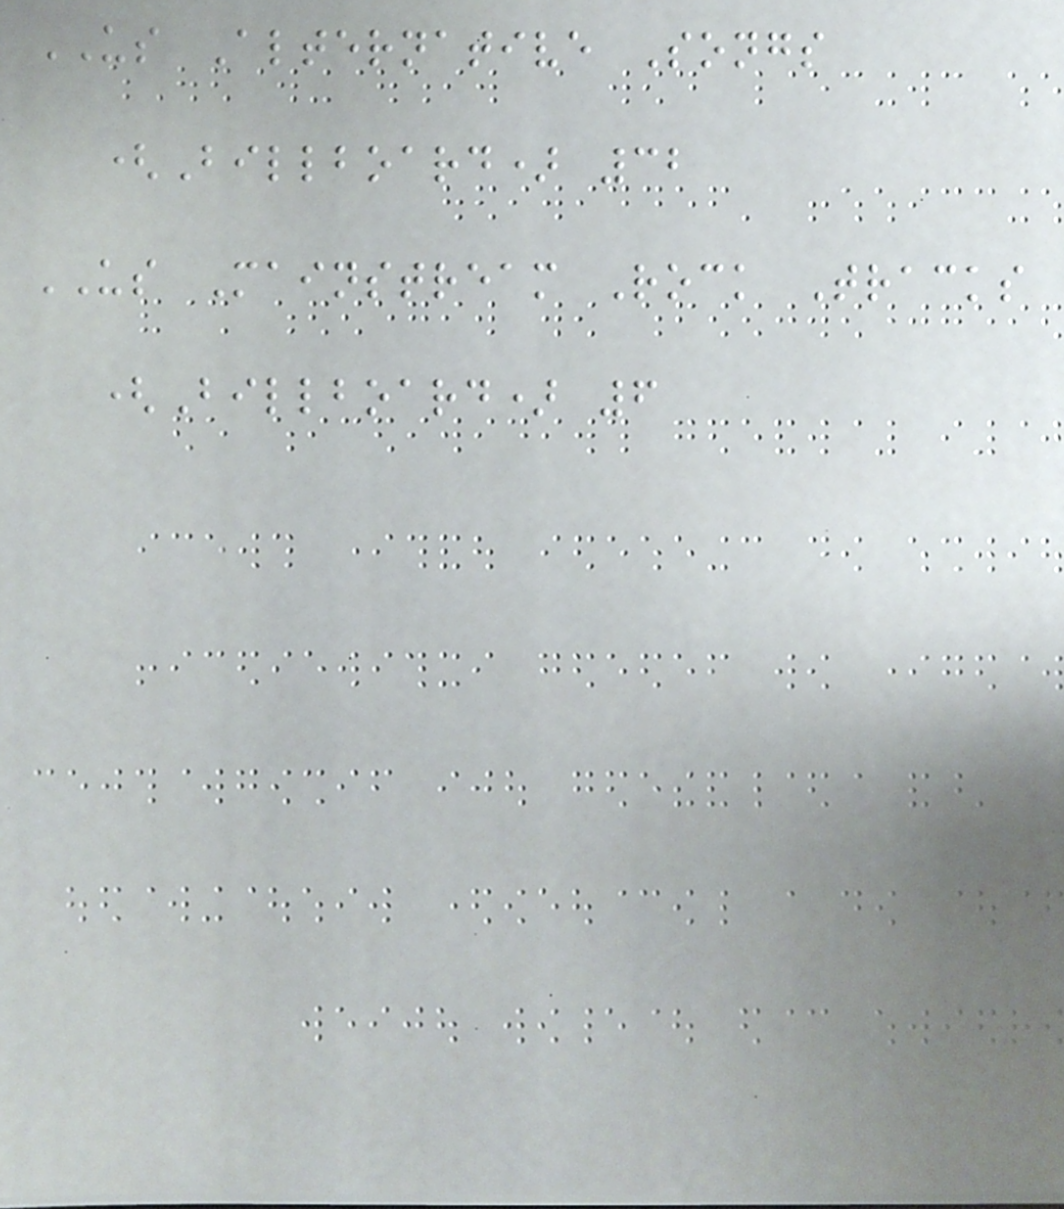US Alternative Songs
(Billboard) 32
US Mainstream Rock Tracks
(Billboard) 6
